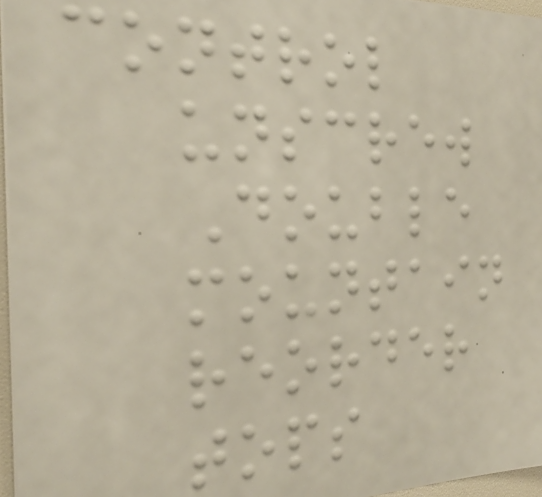control
unscrew
Double
mountain
reorder
tops
